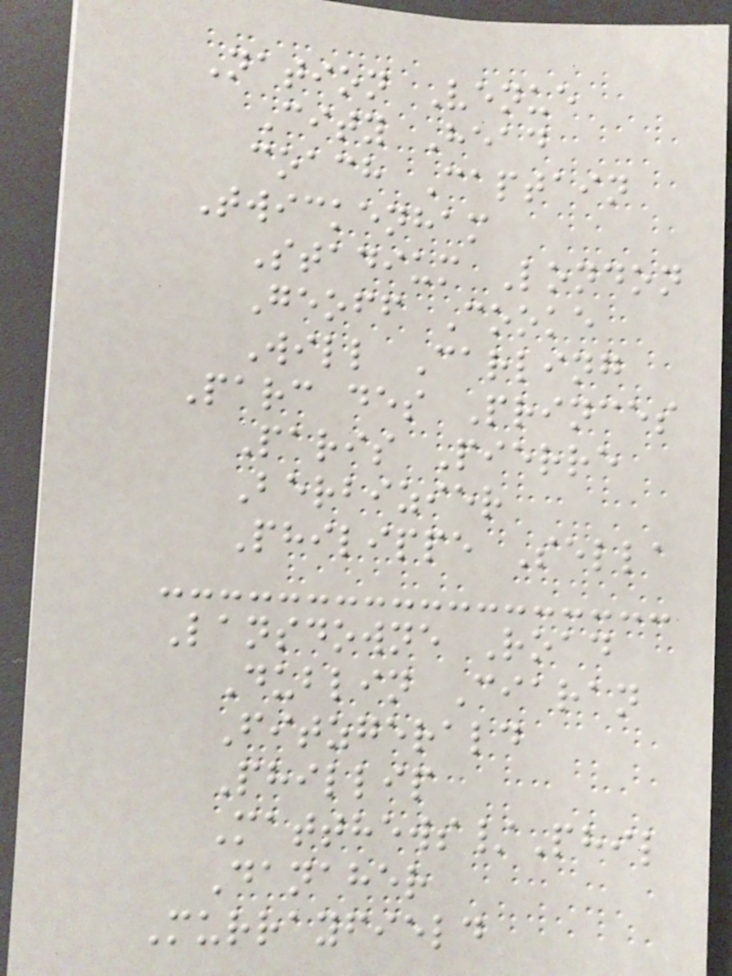Nation Venue
City Head
coach Captain
Twickenham
Stadium London
Geoff Cooke
Will Carling
Parc des Princes
Paris Pierre
Berbizier
Philippe Sella
Lansdowne Road
Dublin Ciaran
Fitzgerald
Phillip
Matthews/Phil
Danaher
Murrayfield
